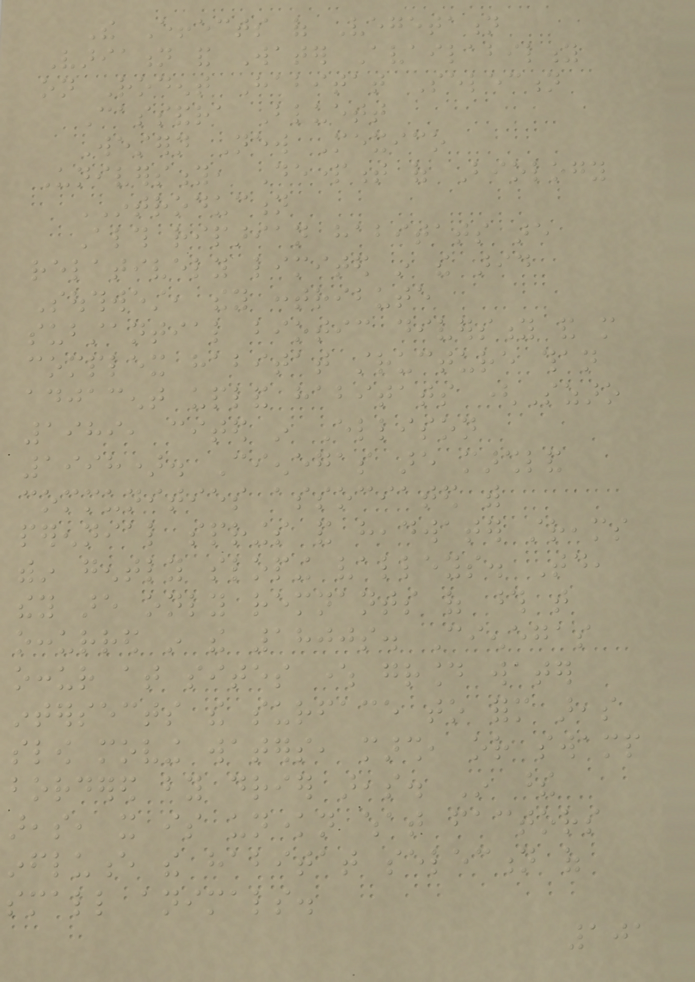The Effects of Vegetation
Variation and Water Availability
on Rodent Habitat Selection
Cassandra Bluett
Western New Mexico
University, Department of Biology
INTRODUCTION
Although riparian habitats are
relatively limited in the arid
Southwest, they contribute
substantial biotic diversity and more
complex habitat structure than
adjacent upland habitats (Szaro
1989, cited in Ellison
1998). Cienegas are marshland
communities associated with
perennial springs and headwater streams
within gently sloping valleys. Today,
they are only remnants of those that
occurred in the 1800s. Cienegas
occur at sites where ground water
intersects the surface to form areas
slow moving waters, marsh, or swamp
bordered by drier areas. In these
areas, it is unknown what factors
influence the habitat selection of
small animals.
101
